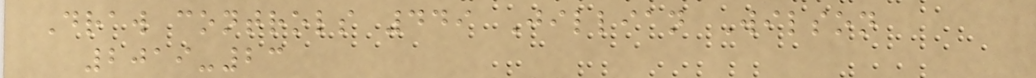Draw controls 449 Jillian Wilson
2019-23
